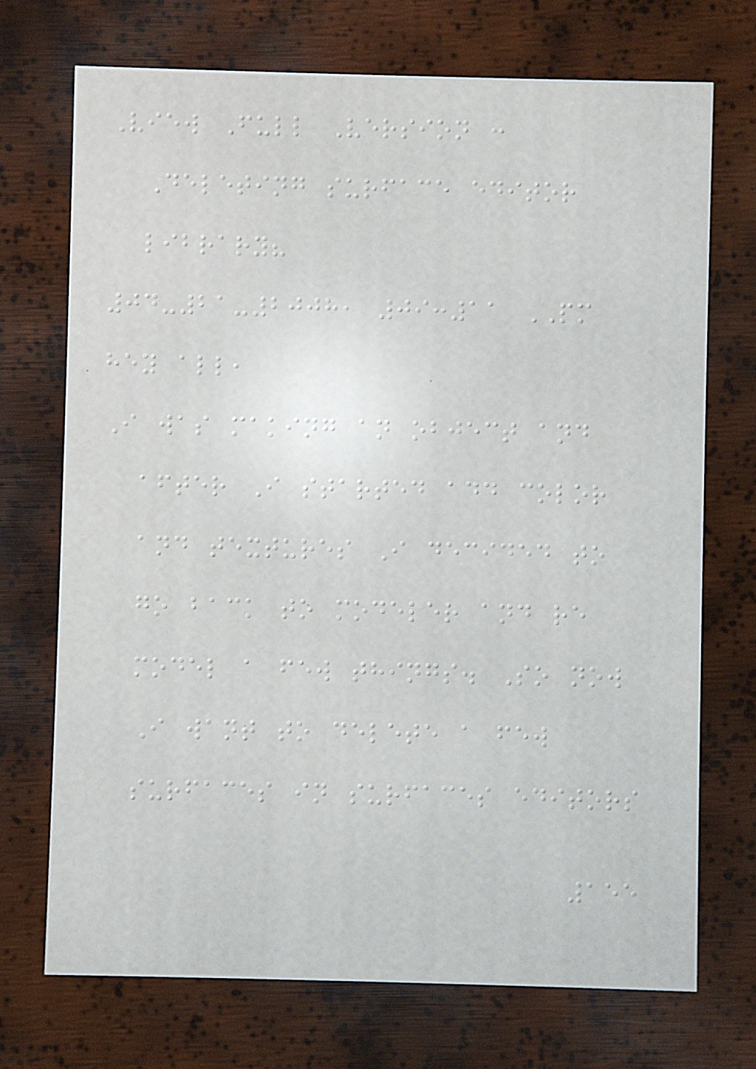View Full Version :
Deleting surface editor
library?
04-21-2008, 09:11 PM
hey all,
I was making an object and
after I started add color
and textures I decided to
go back to modeler and re
model a few things. So now
I want to delete a few
surfaces in surfaces editors
155
